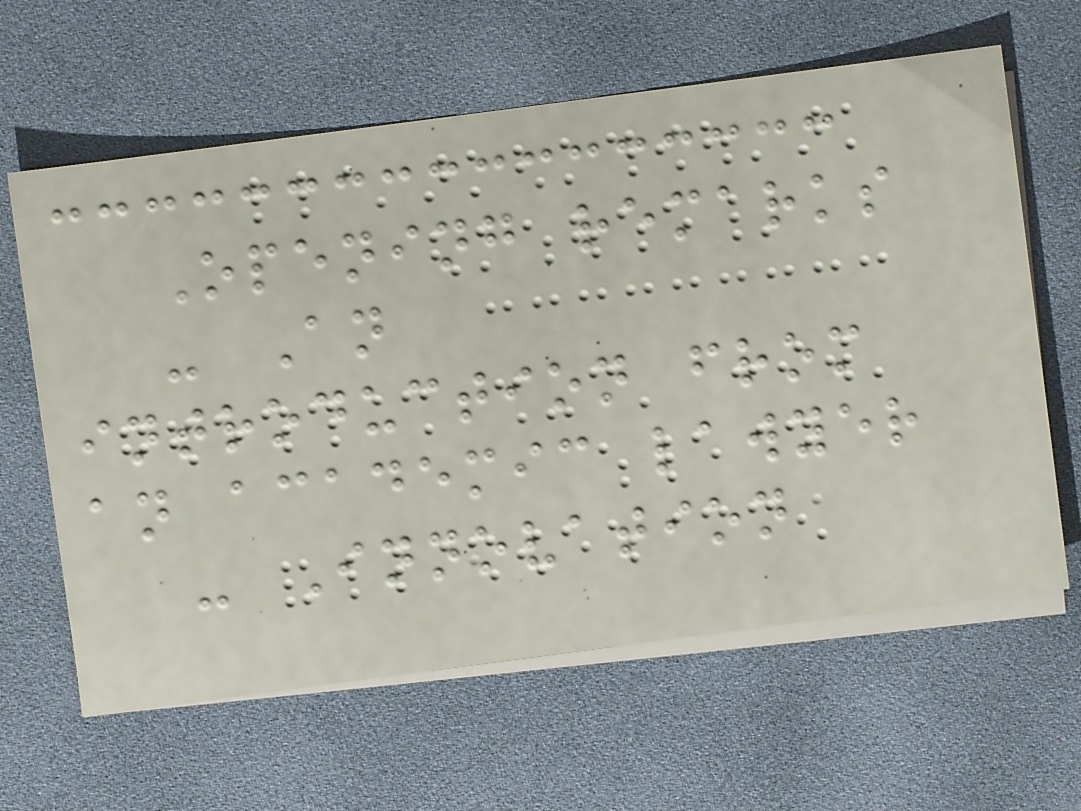Opening remarks
- An
introduction from
an academic lawyer
- Innovation
